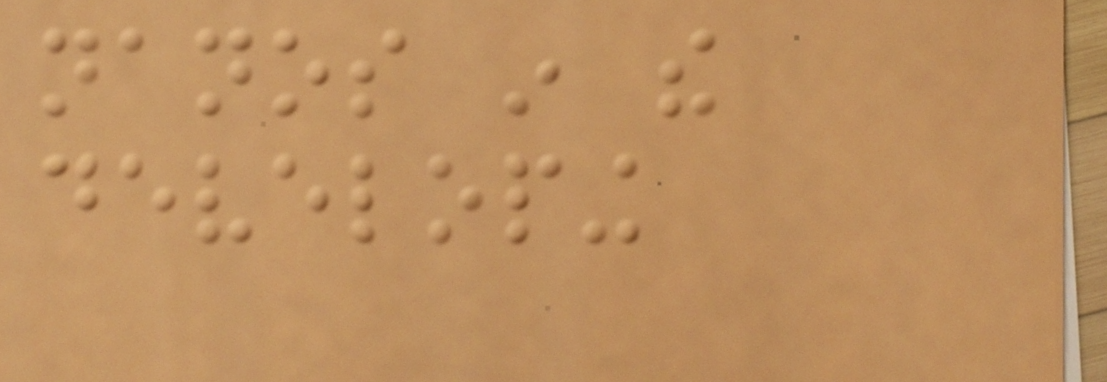nanos in the
developing
